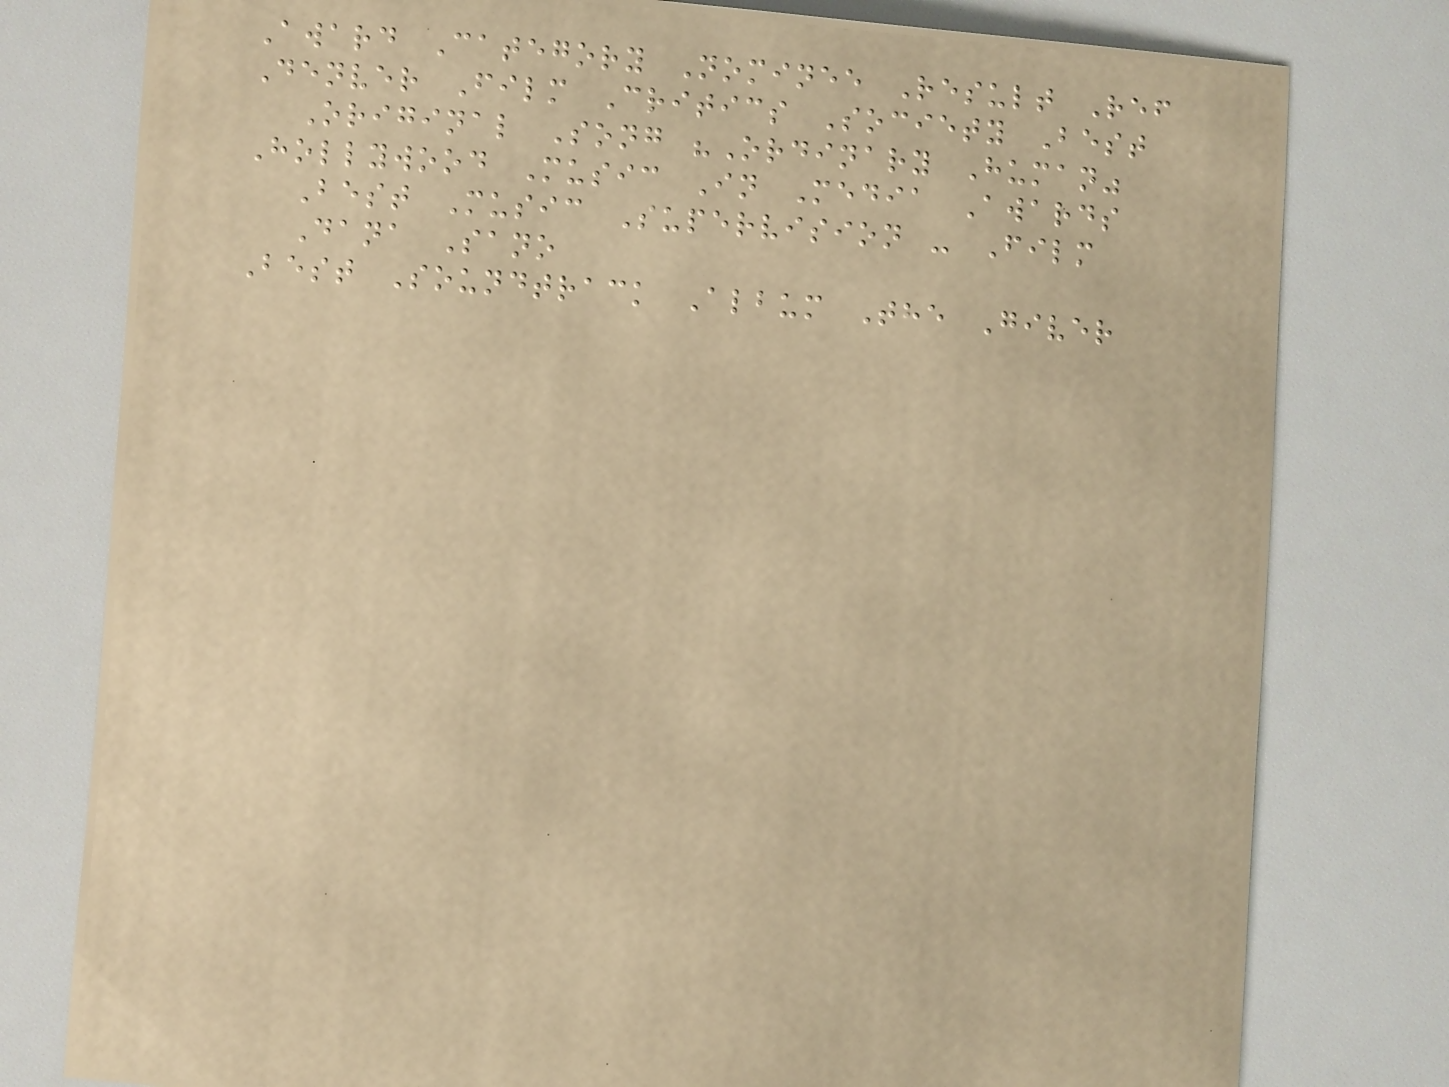Award Category Nominee Result Ref
Denver Film Critics Society Best
Original Song "Ordinary Human"
Hollywood Music In Media Awards
Best Music Supervision - Film
Dana Sano
Best Soundtrack Album The Giver
